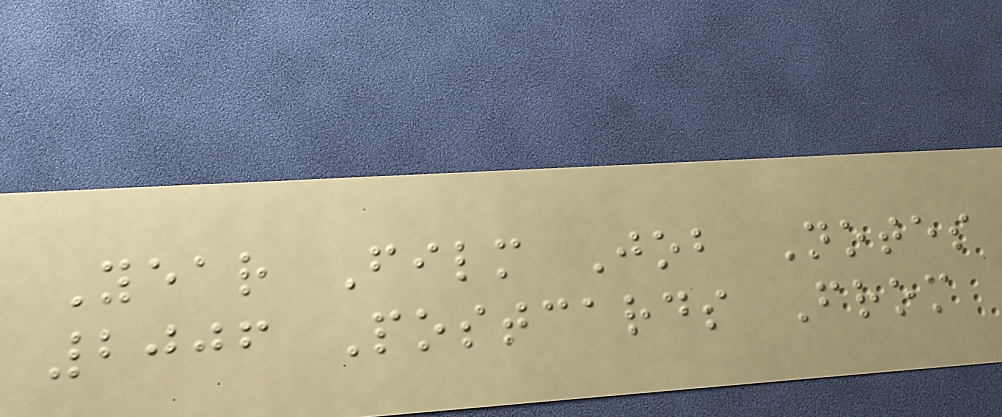Year Film Job Notes
2006 Postcards From
